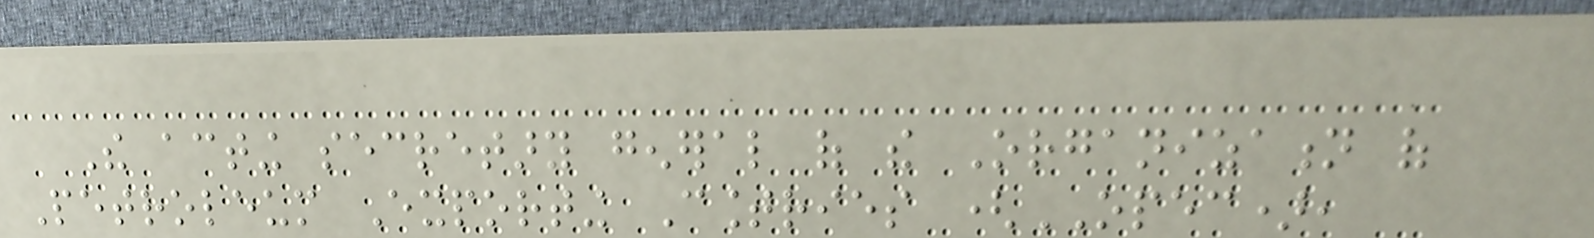The acting secretary general of the Organization of
Petroleum Exporting Countries (OPEC),
